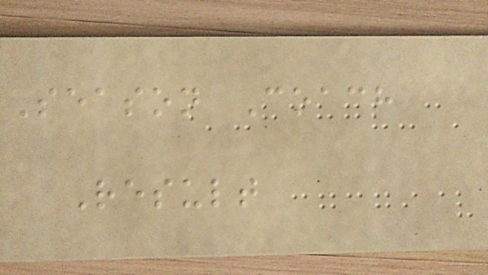Season Coach
Result
